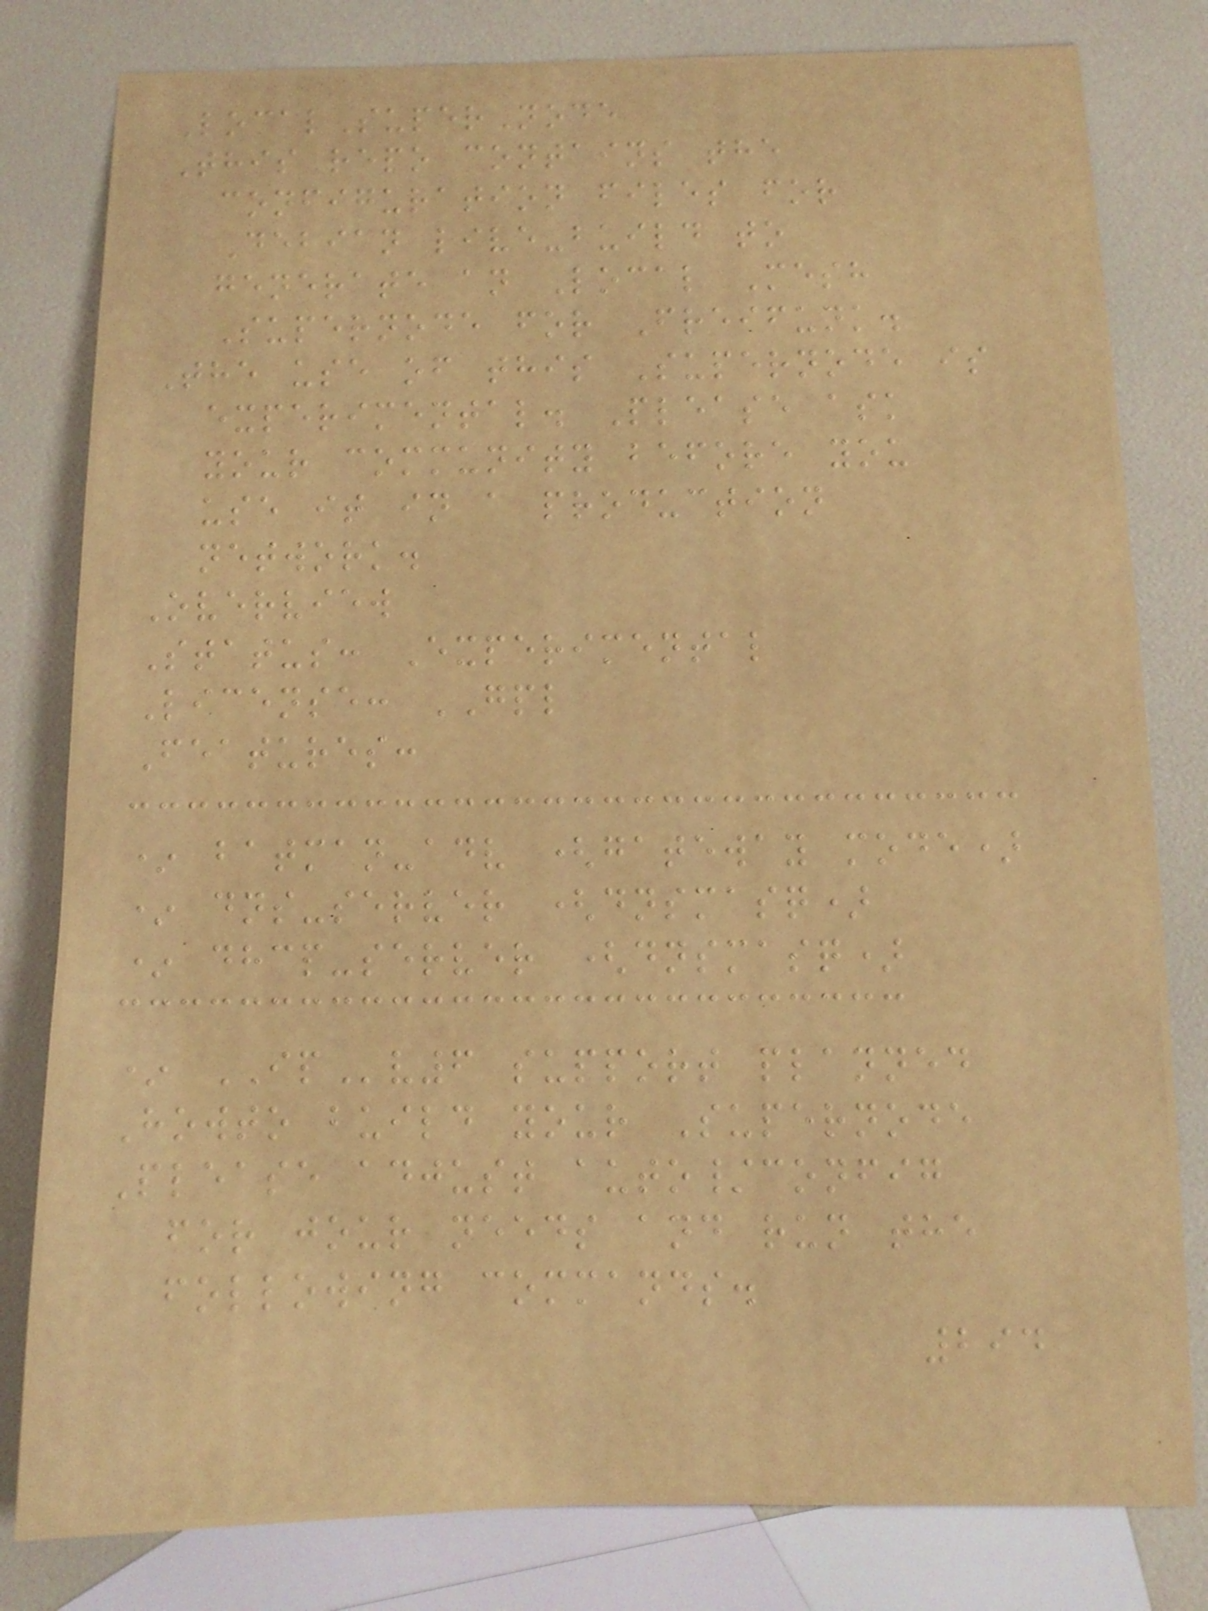LocalSuperNode
This repo contains the
configuration files for
Debian live-build to
generate an Local Mesh
Supernode for Freifunk.
The use of this Supernode is
experimental. Please ask
your community before you
use it in a production
network.
Overview
Status: Experimental
License: GPL
Features:
* batman-adv (gateway mode)
* dns-server (dnsmasq)
* dhcp-server (dnsmasq)
* IPv6 support planned
Howto build your Supernode
Please adjust auto/config
for jour needs and run the
following commands.
294
